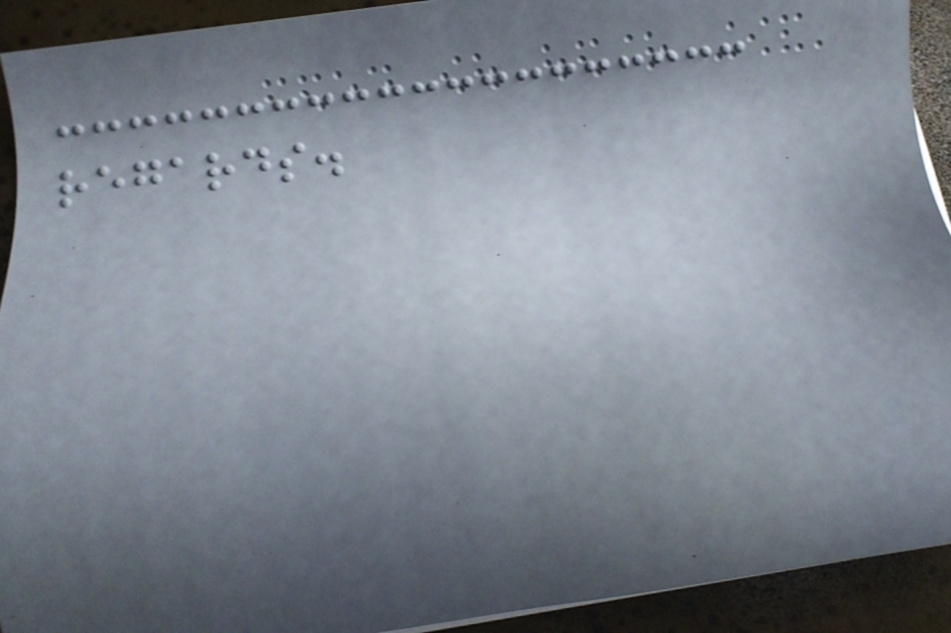regards.
